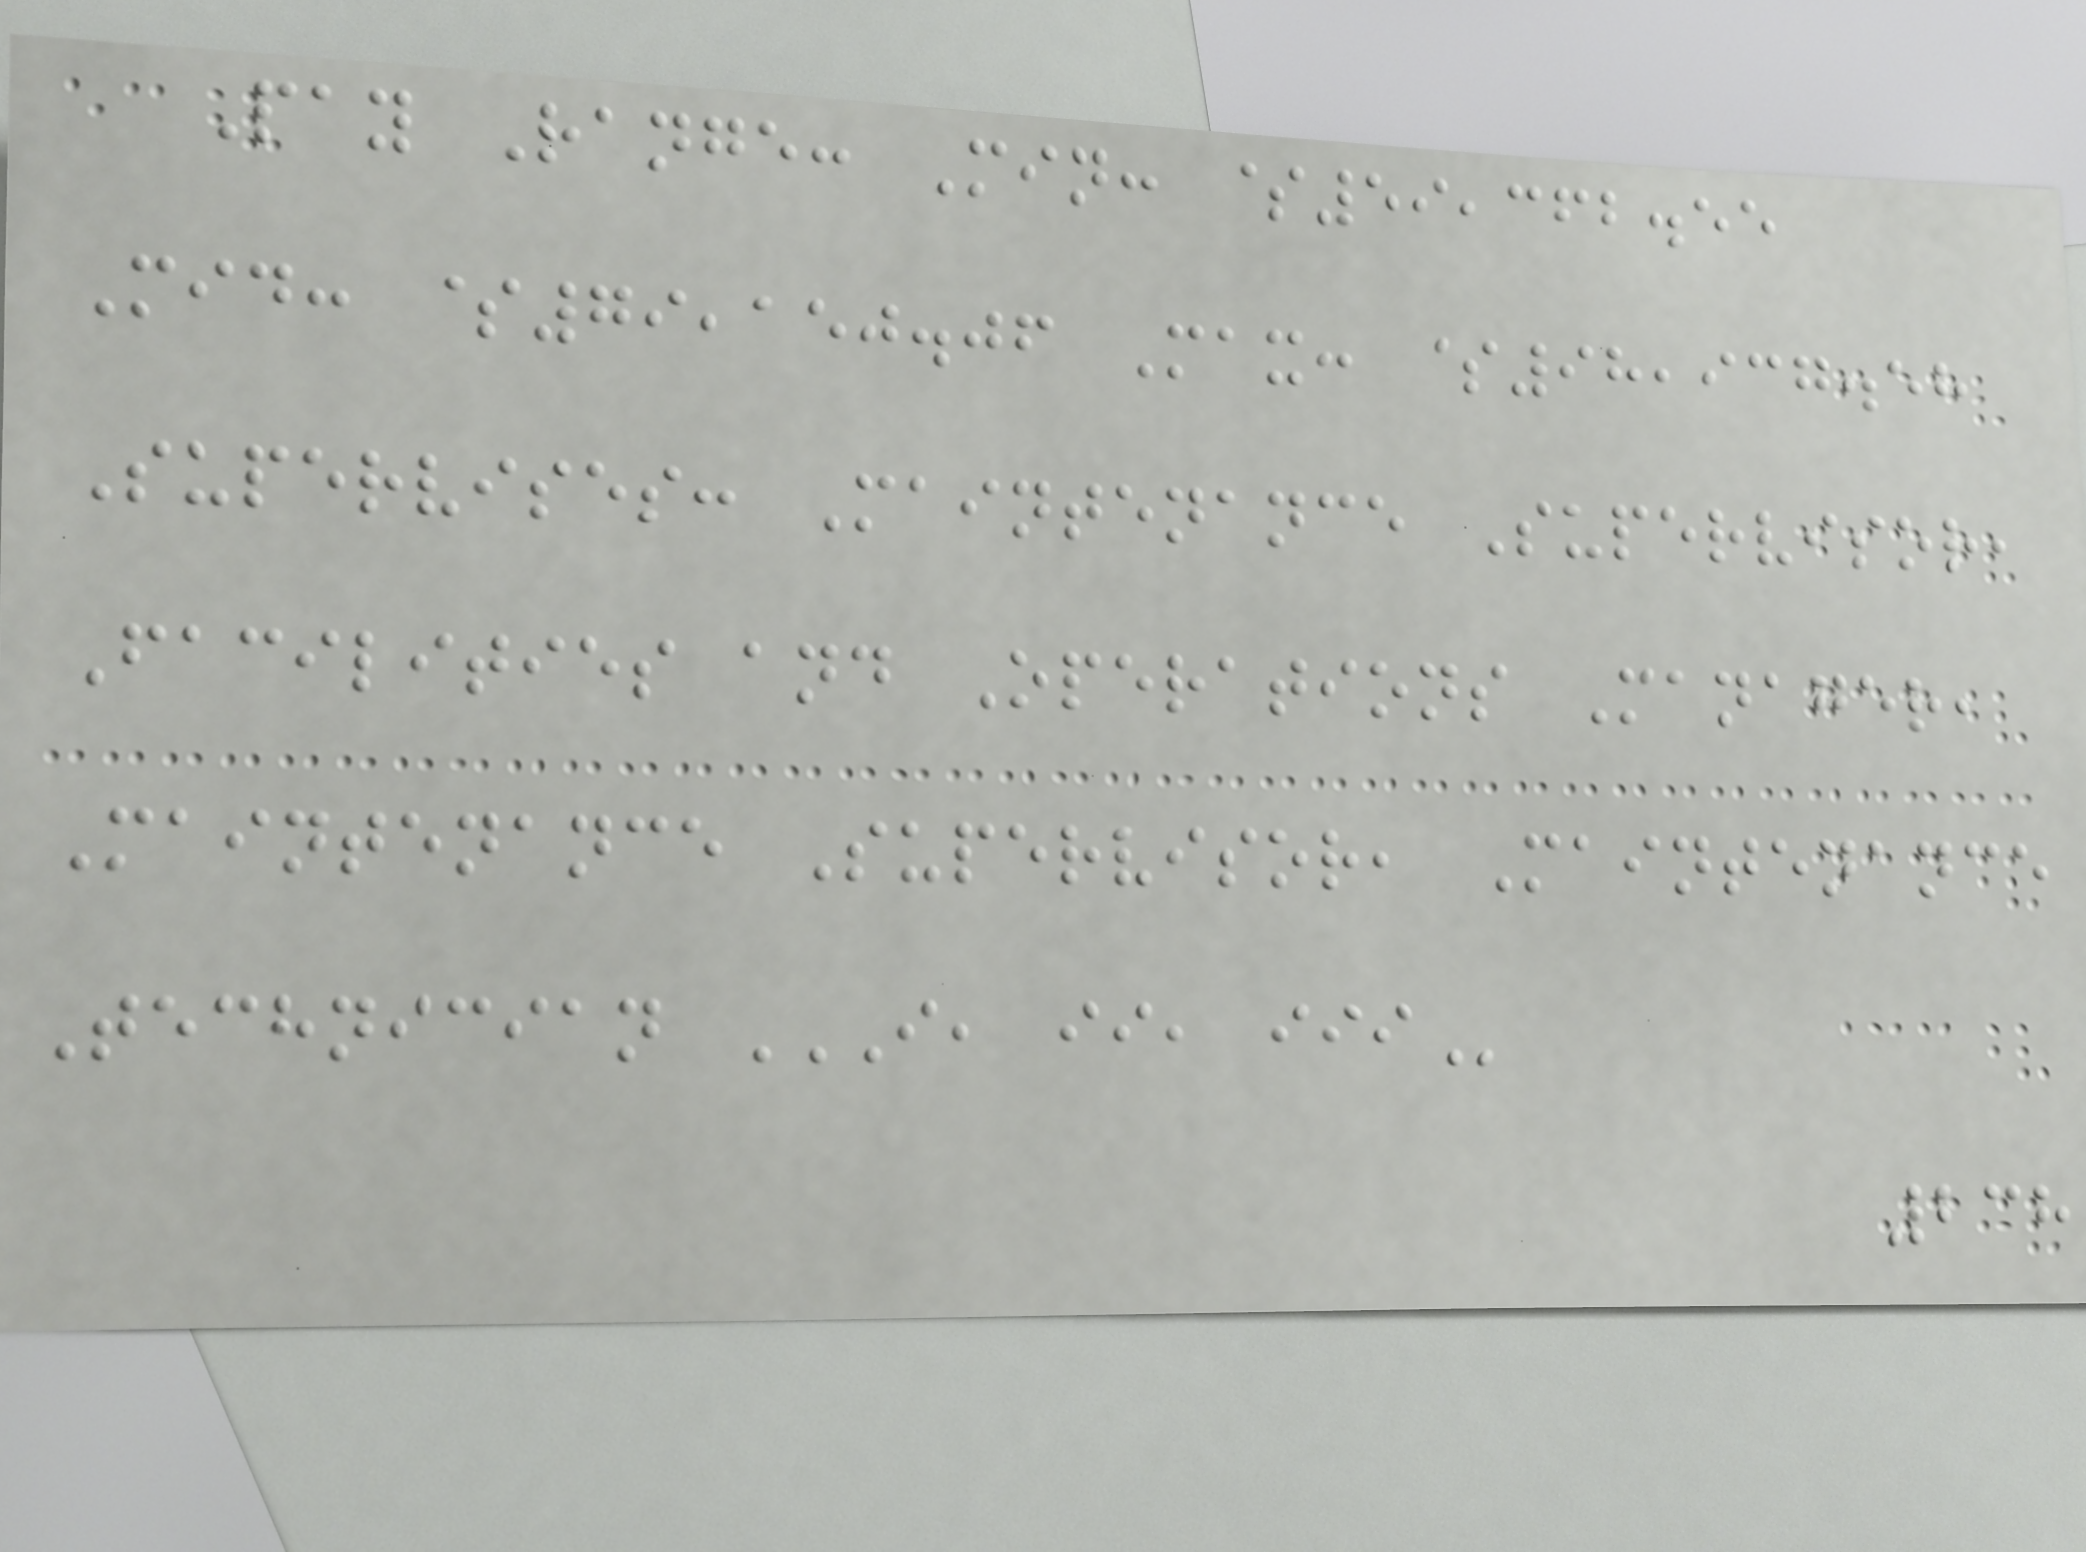Pay Range: Min: $59,362.55
Mid: $79,150.06 Max: $98,937.58
Supervises: Maintenance Supervisor,
Facilities and Operations Manager,
Maintenance Supervisor, Maintenance
Technician I, II, III
238
